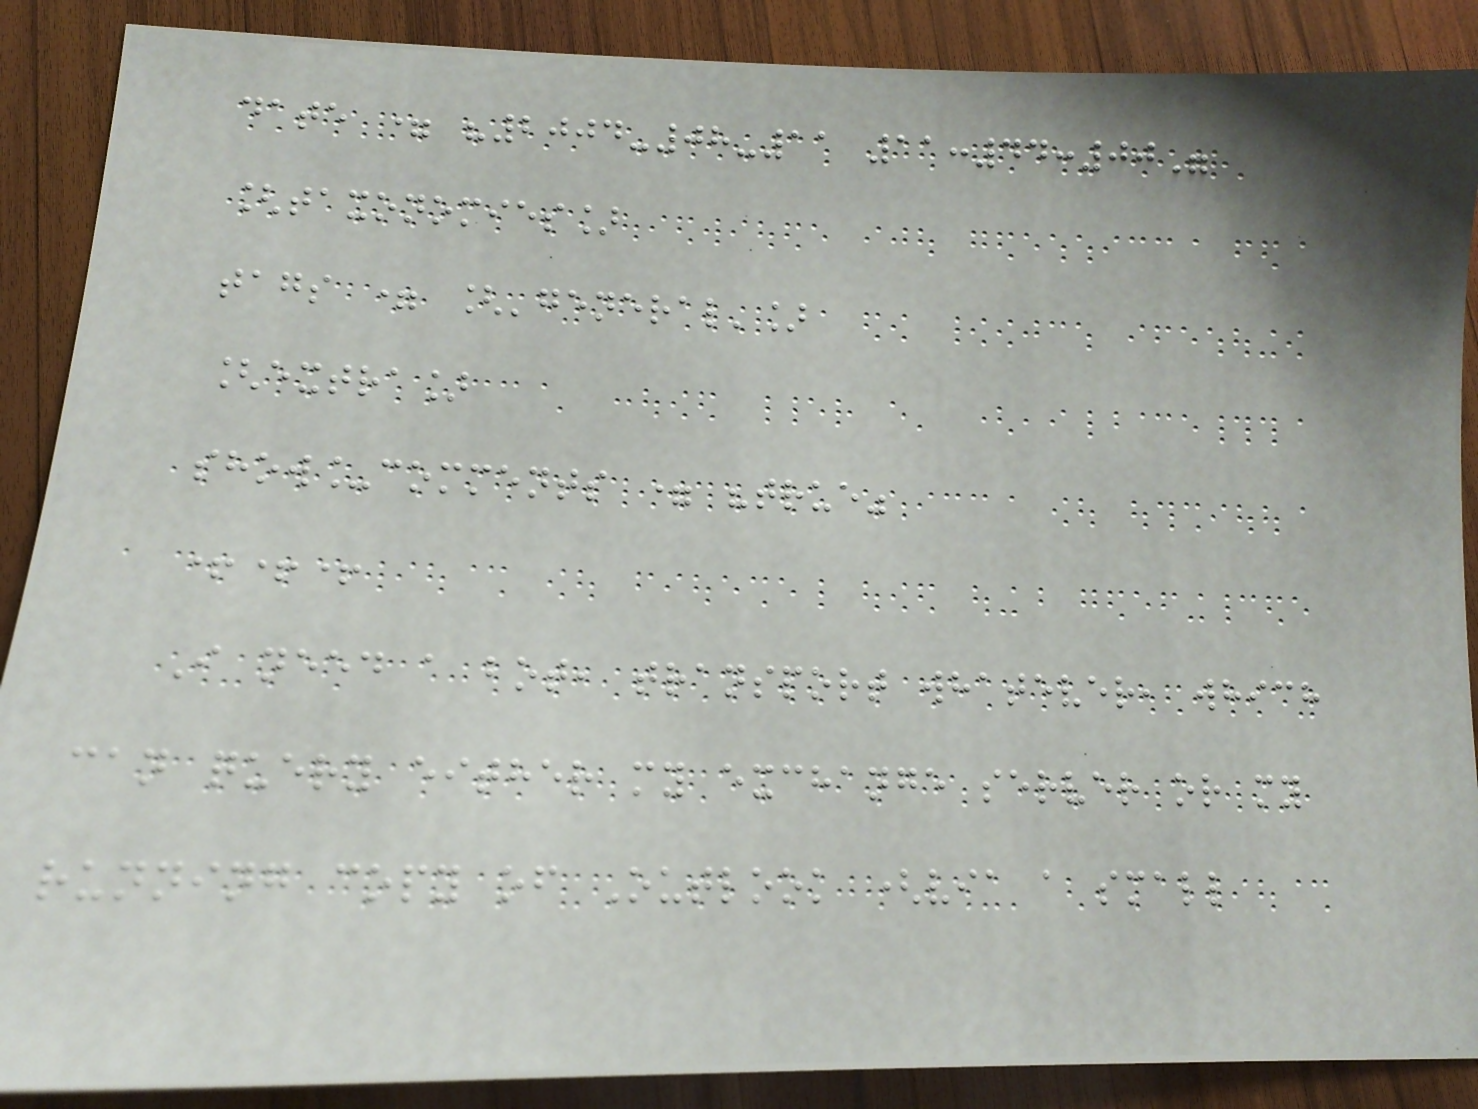date = "2004-08-11 11:44:00"
[taxonomies]
tags = ['general']
[extra]
show_comments = "true"
+++
I need a bot, transport whatever, which
can query either my exchange server or my
running copy of Outlook (via a small
